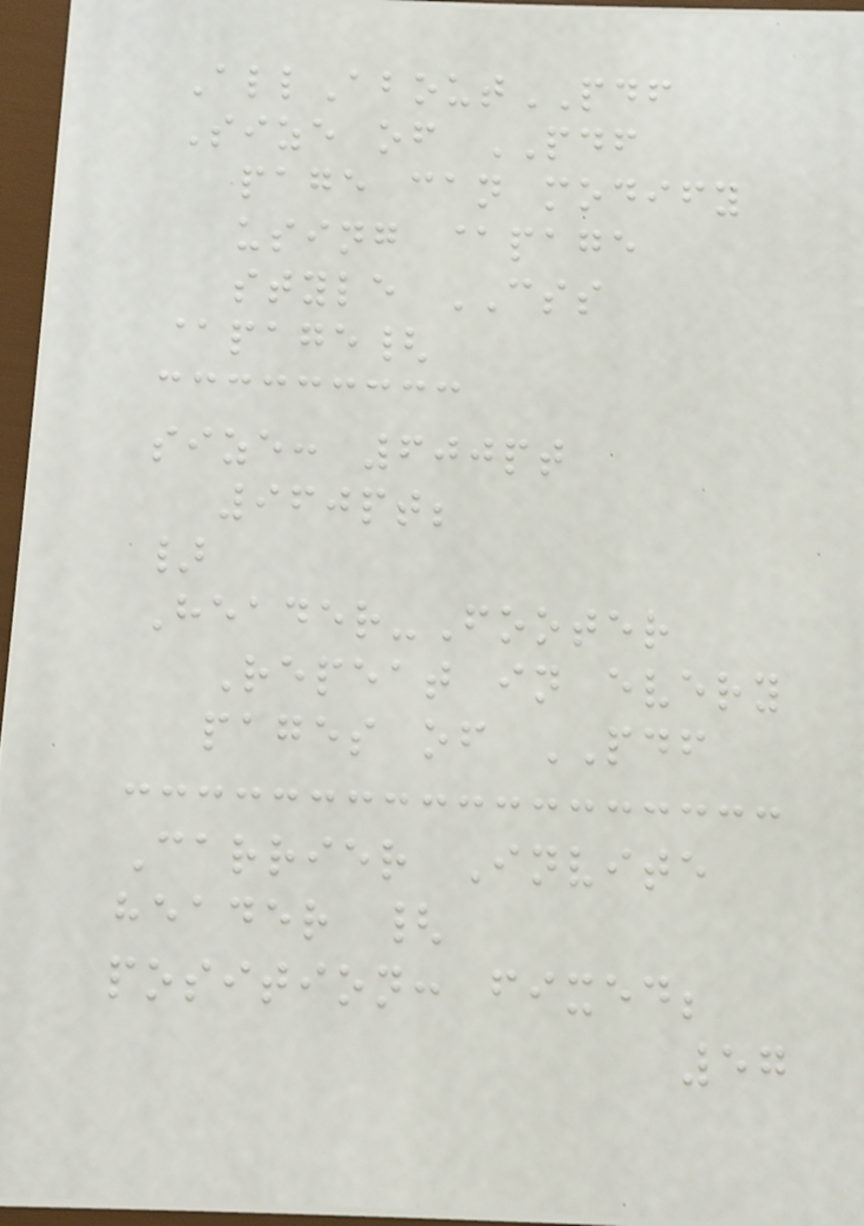AllAboutPDF
Size of PDF
page can modify
using @page
style CSS
@page{
size: 600pt
960pt;
}
Header-Footer
Repeat in every
pages of PDF
Carrier Invite
header {
position: fixed;
57
